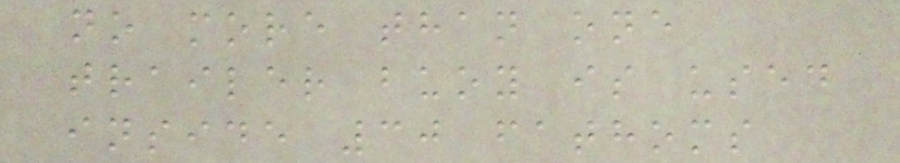no more than one
trailer buoy is used
inside 30 fathoms
